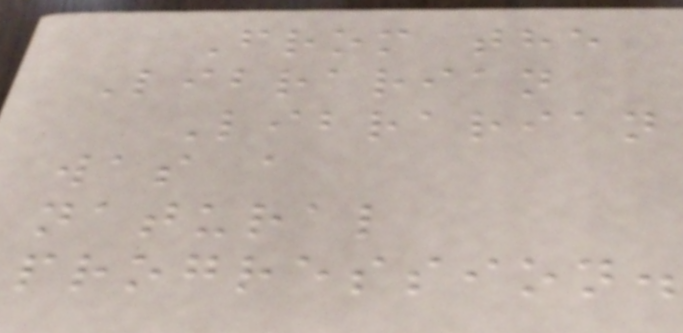From the
Librarian
Librarian
was a
natural
progression.
